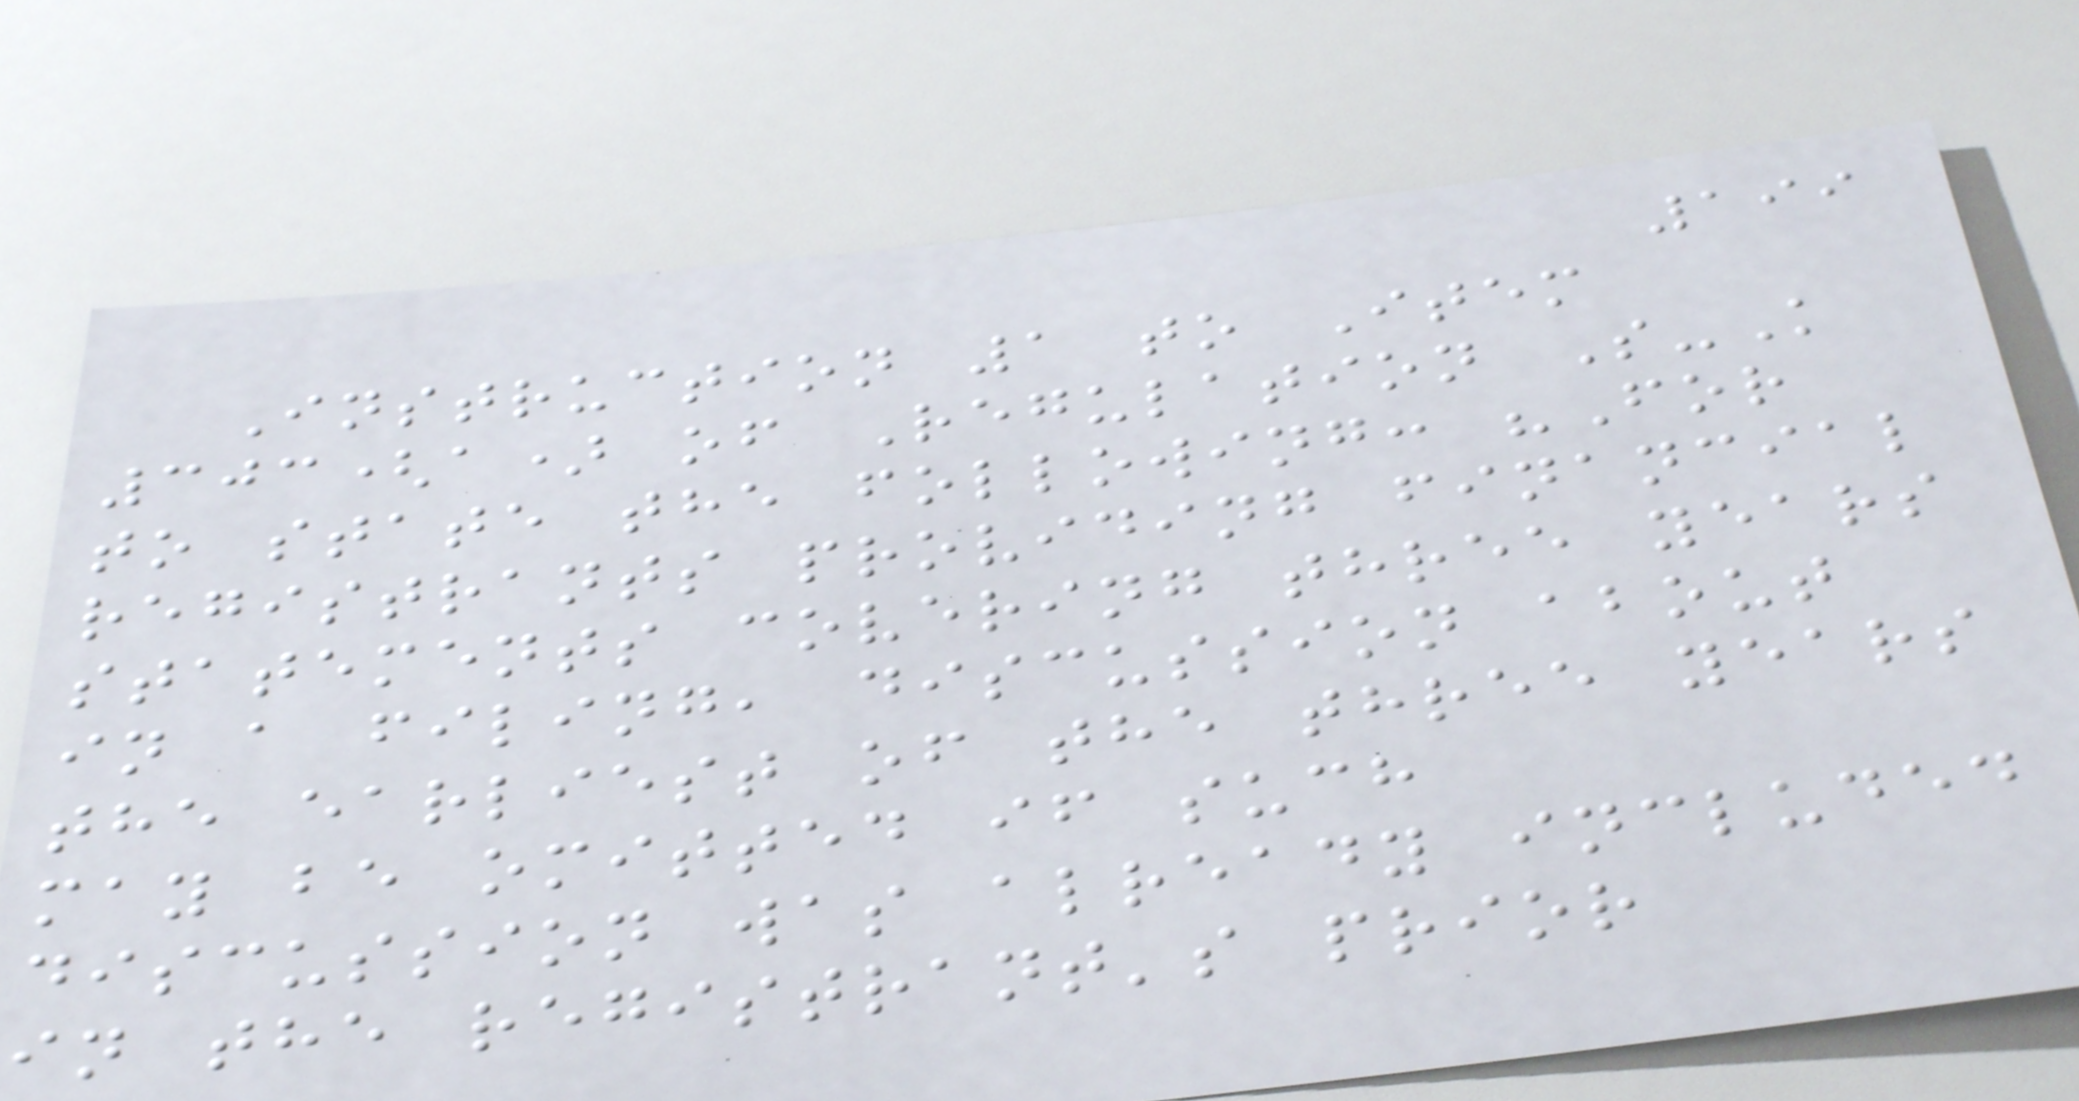199
Instruction 1 to Item
303(a) of Regulation S-K
to state the following: "For
registrants providing financial
statements covering three years
in a filing, discussion about
the earliest of the three years
may be omitted if such
discussion was already included
in the registrant's prior
